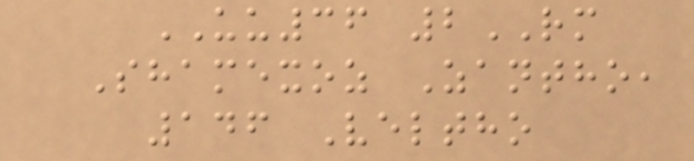UU36 2RM
Shamexoz Zantho,
146 Veltho
